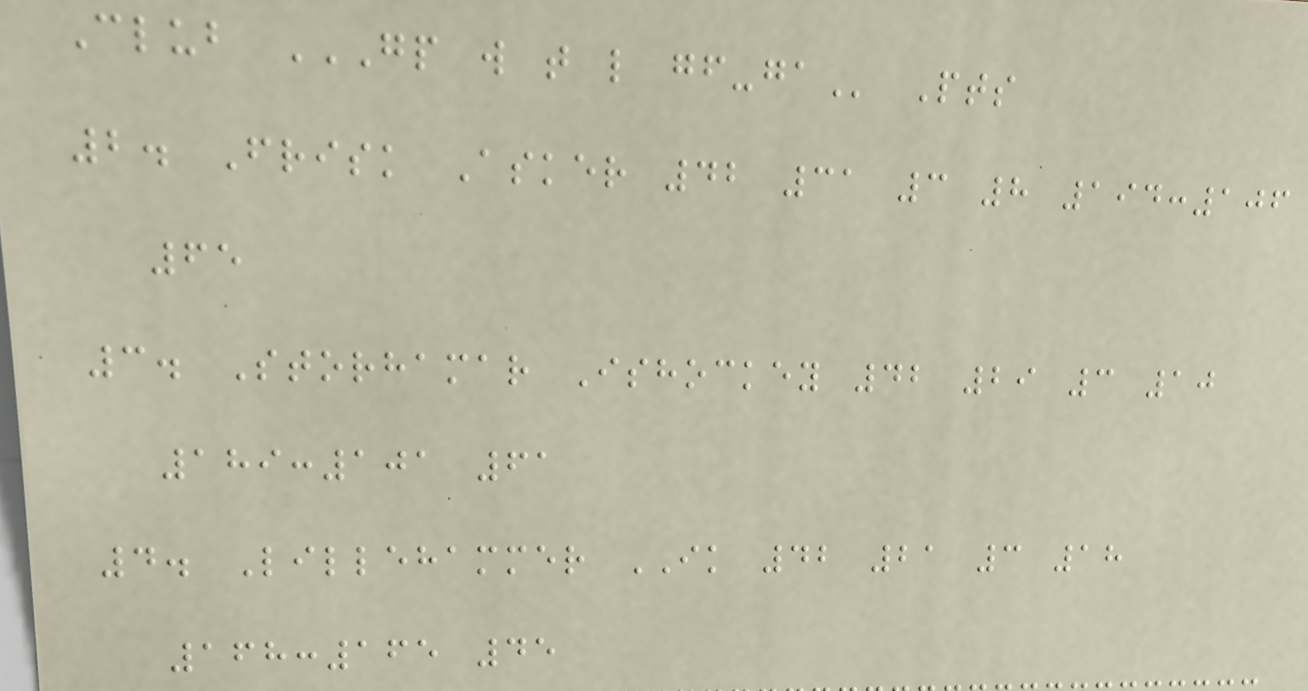Club GP W T L GF-GA Pts
2. Frisk Asker 42 31 3 8 194:106
65
3. Storhamar Ishockey 42 29 3 10
189:101 61
4. Lillehammer IK 42 21 3 18
168:165 45
